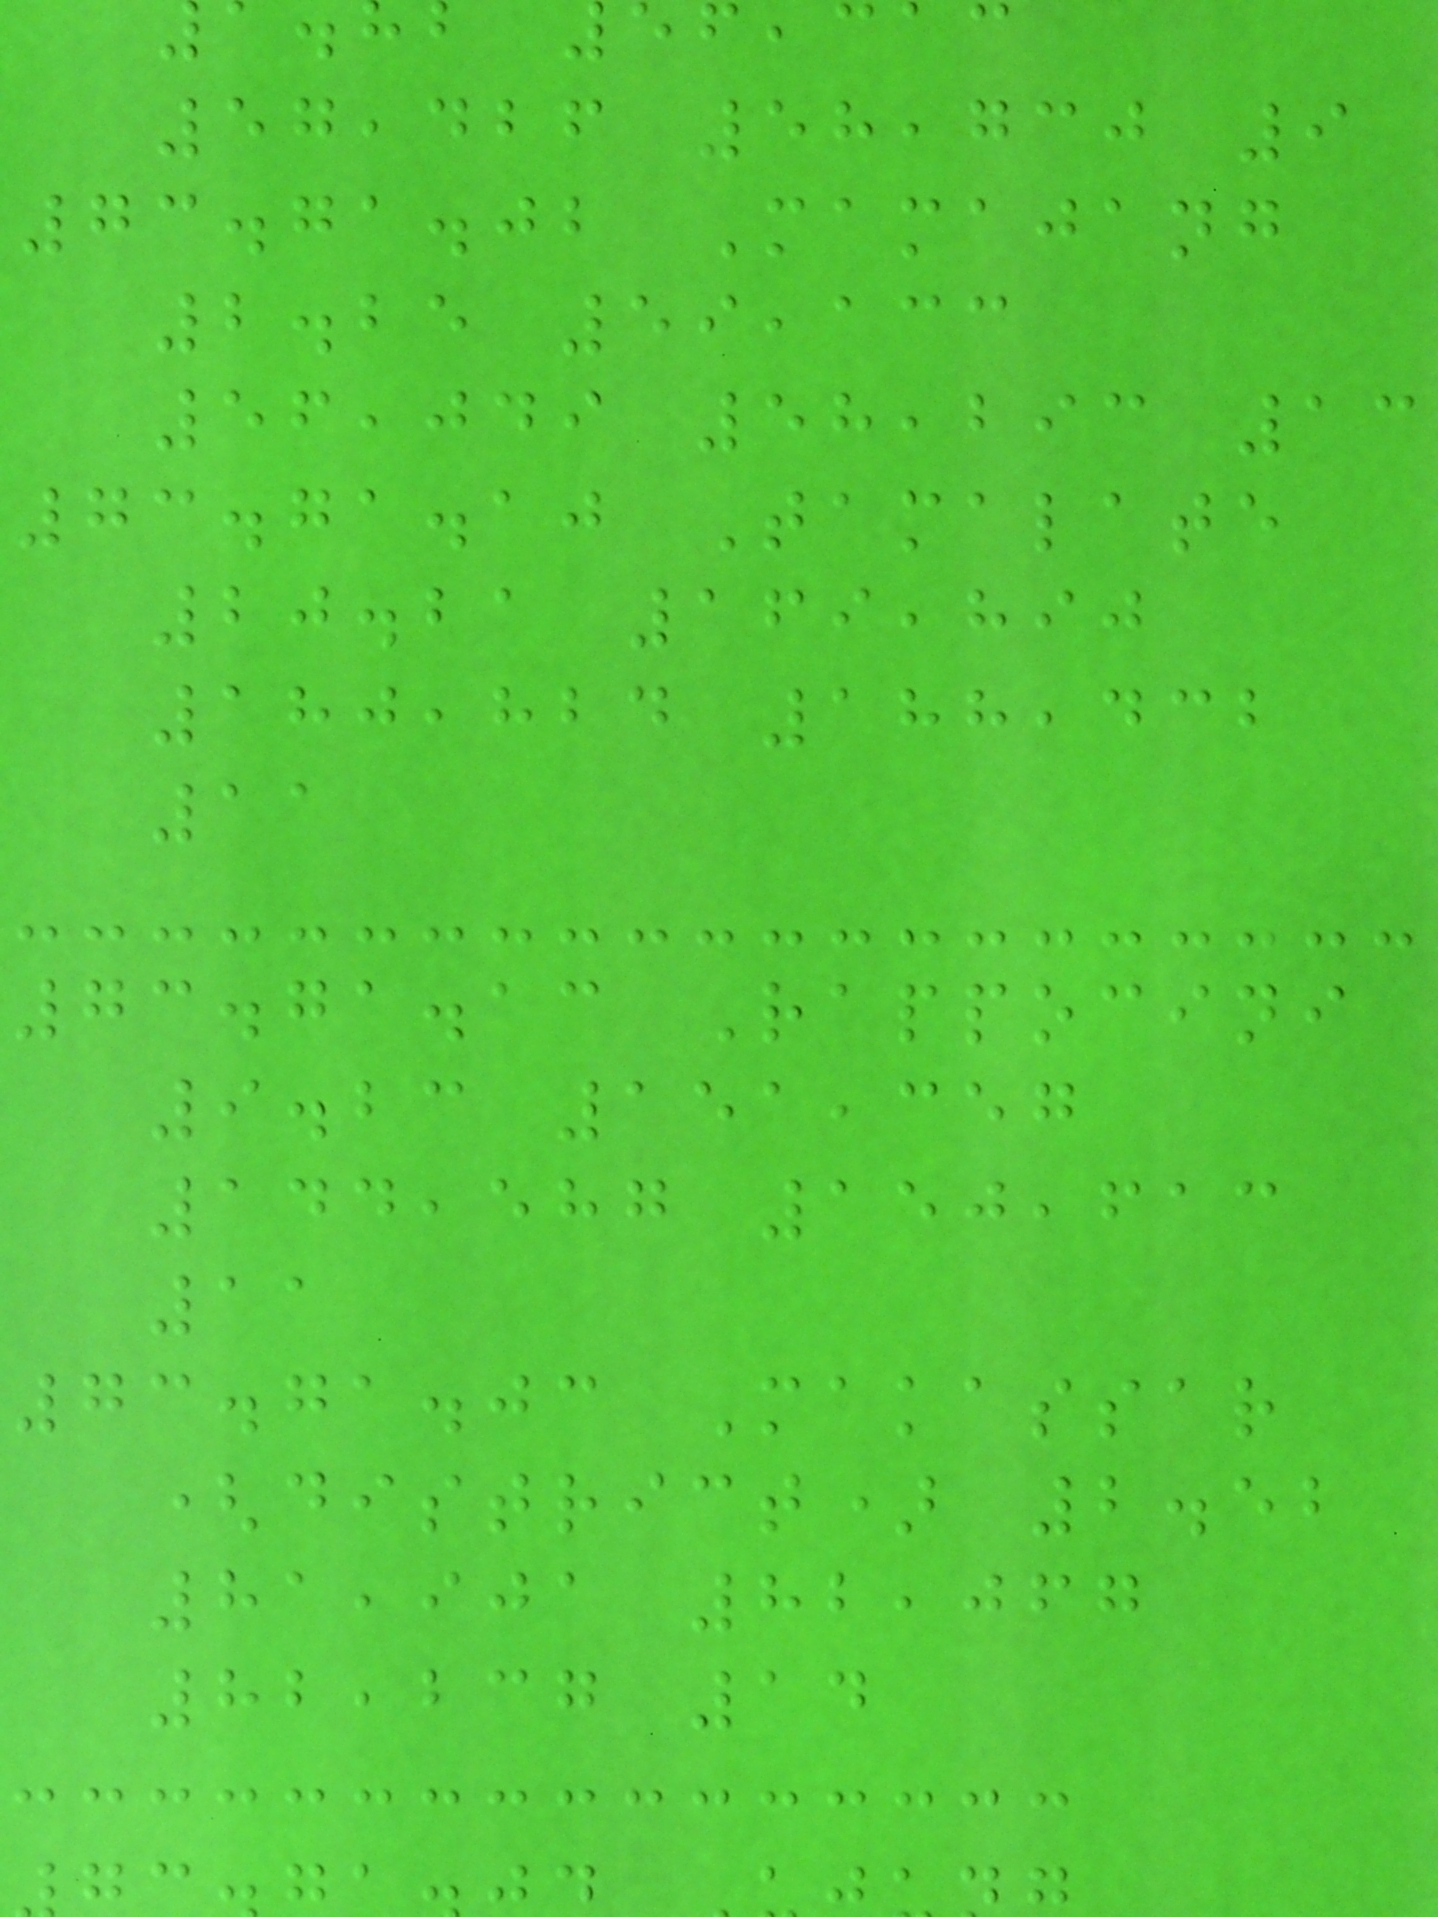57,426 58,730 9
73.71.02 Mamajang
2.25 59,133
56,049 58,293 13
73.71.10 Tamalate
20.21 169,890
180,824 188,432
11
73.71.13 Rappocini
9.23 151,357
144,587 150,613
11
73.71.03 Makassar
(district) 2.52
81,901 82,067
82,237 14
